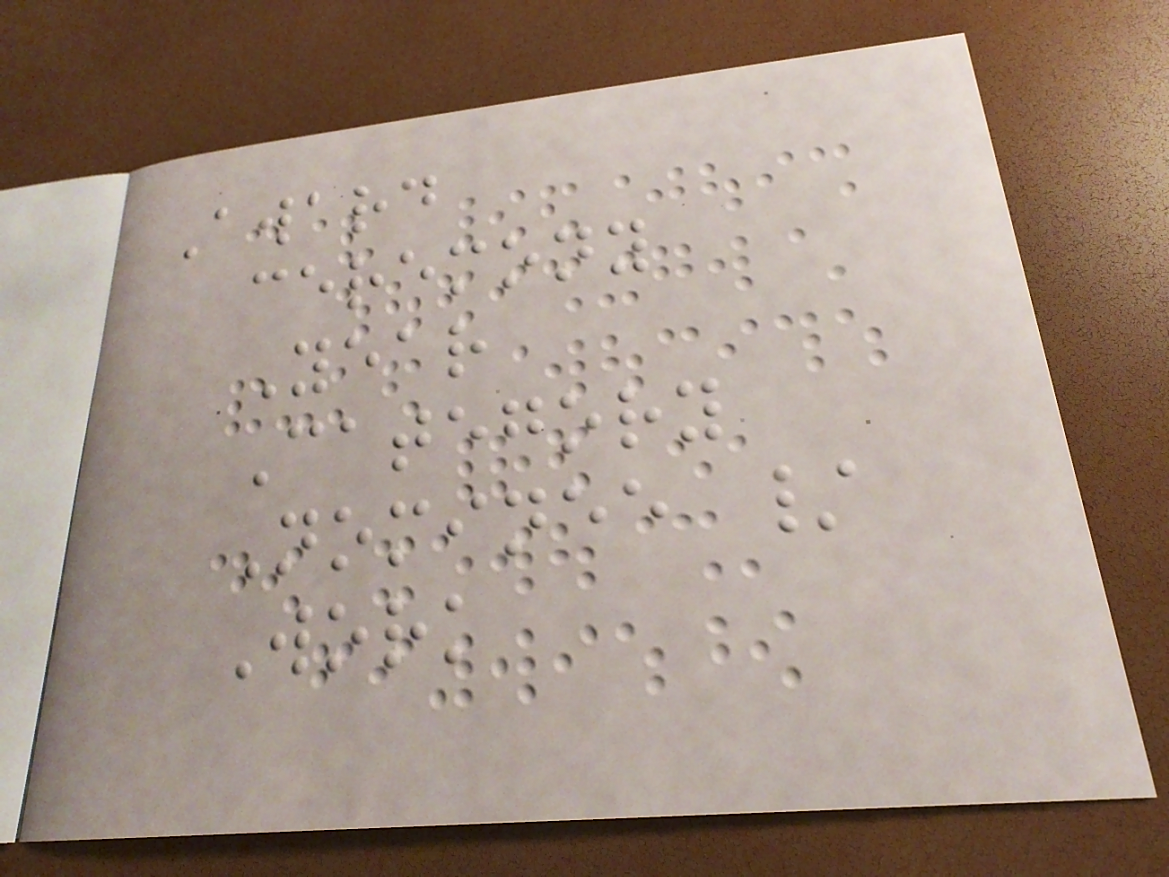Award
ceremony
Year
Category
Nominee /
Work
